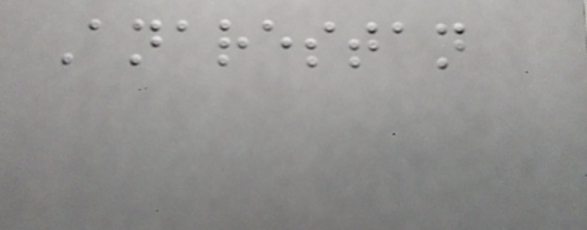Anarestan
